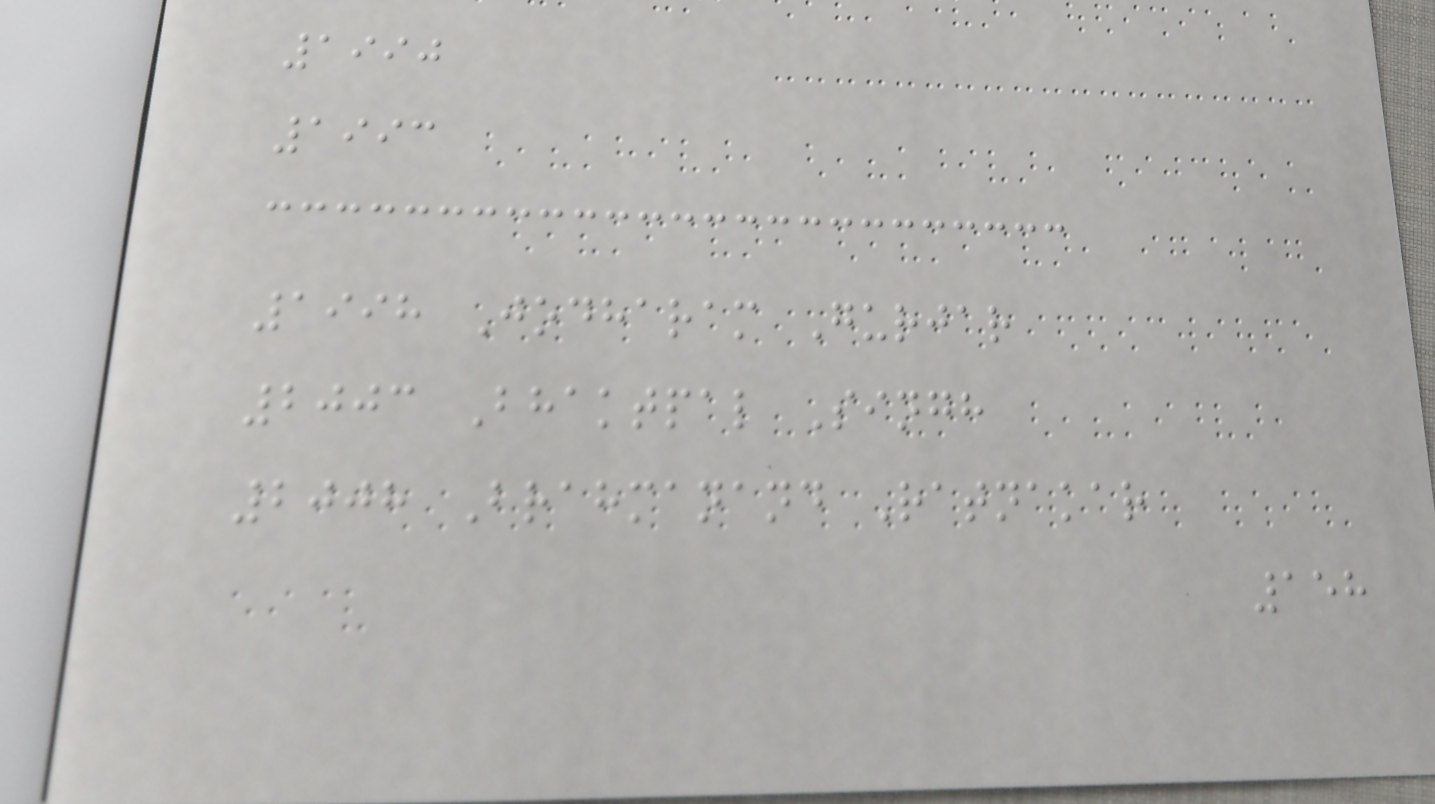1990
1993
1998 Jodharam Gurjar
2003 Bhaktpal Singh
2008 Brahmanand Ratnakar
158
